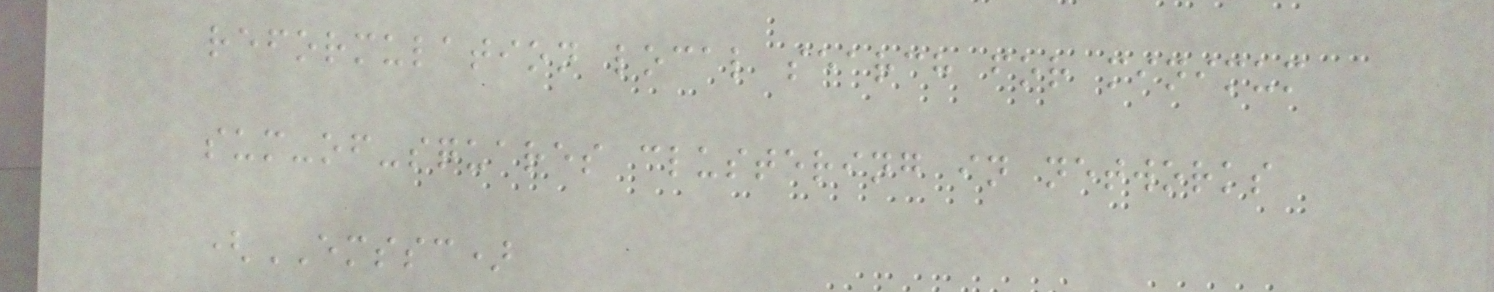reformulation local search for minimum
sum-of-squares clustering in networks
(EMSSC)
